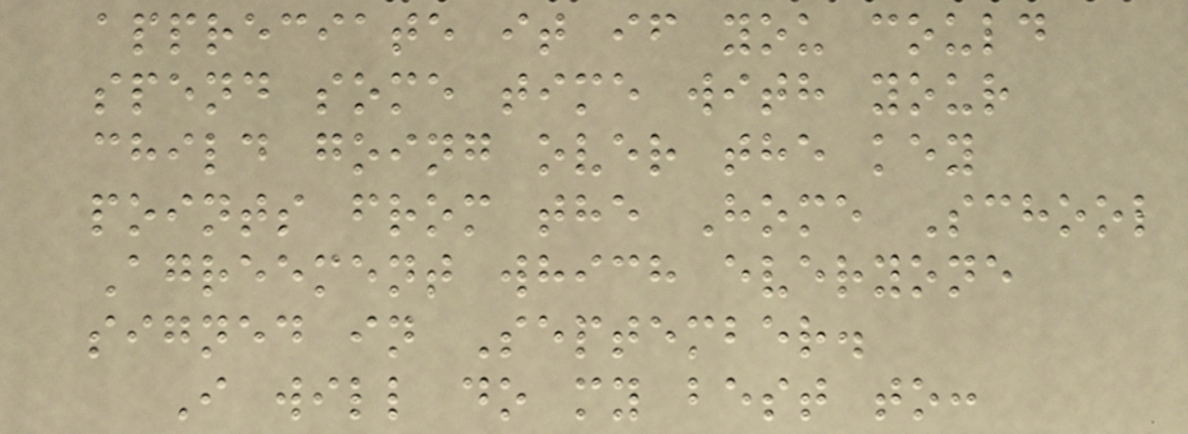appreciate it if you could
spend some time with your
child going over the key
points from the Home School
Agreement which everyone
signed in September.
I will do my best to:
